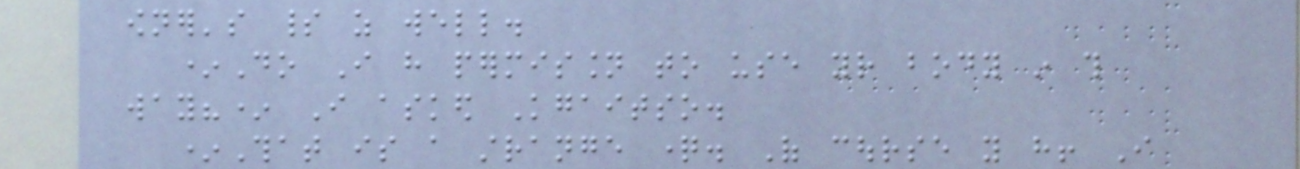owner's spirit as well.
*Do I have permission to use your body in this
way?* I asked Kgaitso.
*That is a strange question. Of course you have! I
